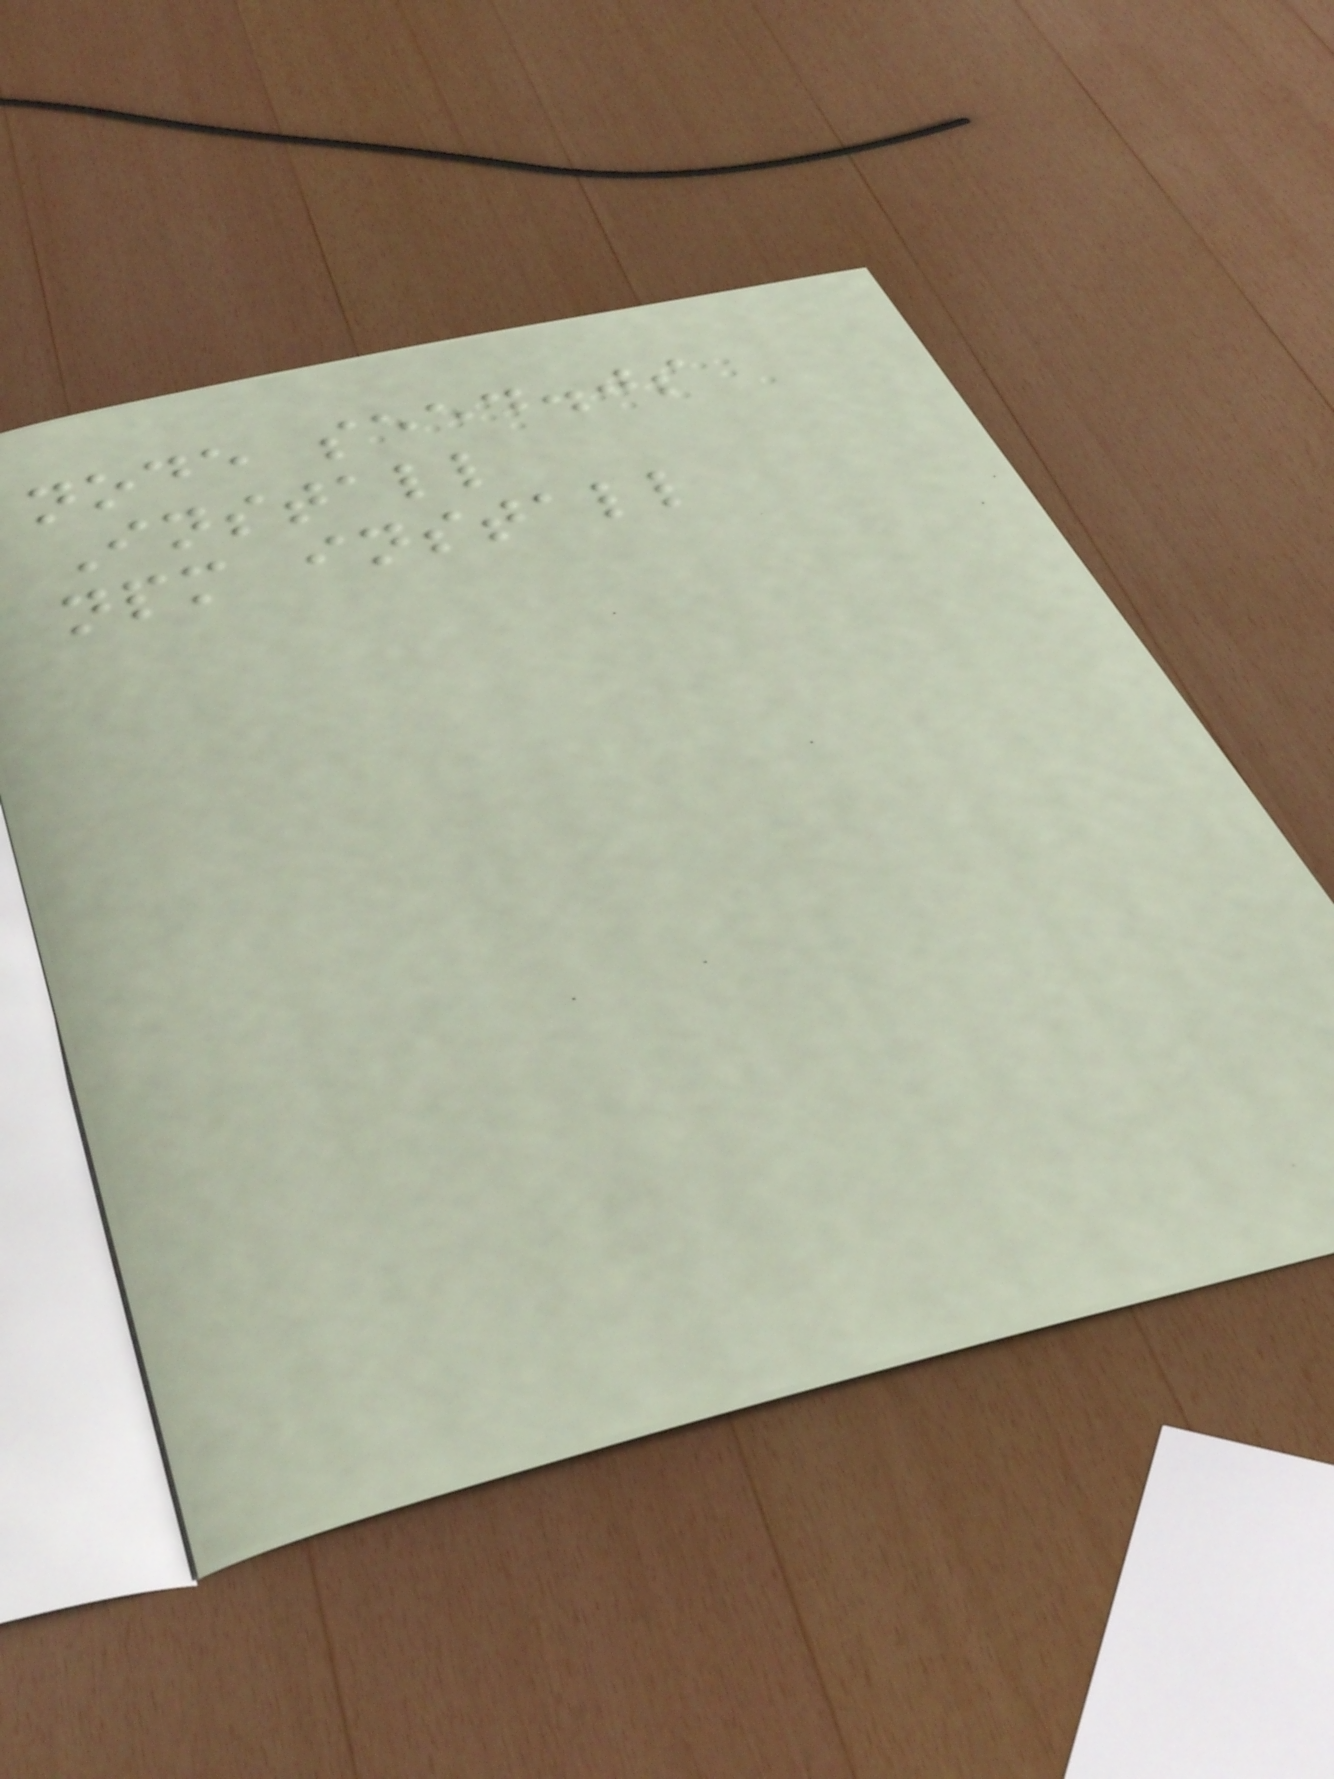node seed.js
Install
npm install
